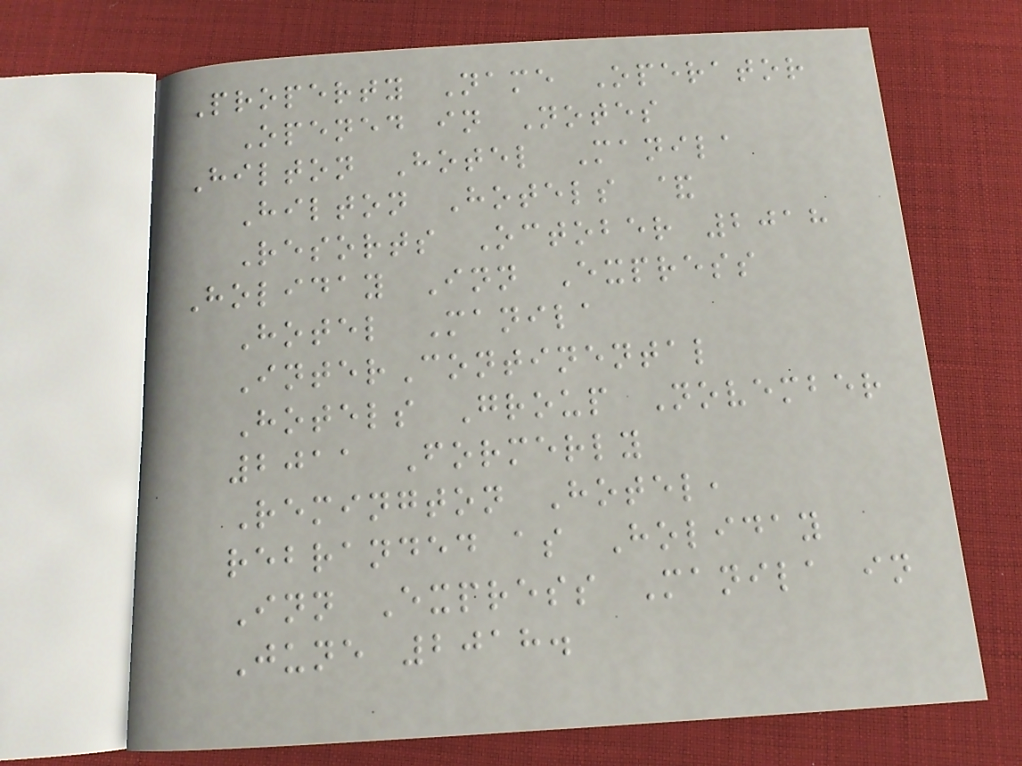Property Name Operator
Opened in Notes
Hilton Hotel Manila
Hilton Hotels &
Resorts October 2018
Holiday Inn Express
Hotel Manila
InterContinental
Hotels Group November
2011 Formerly
Remington Hotel,
rebranded as Holiday
Inn Express Manila in
June 2018.
